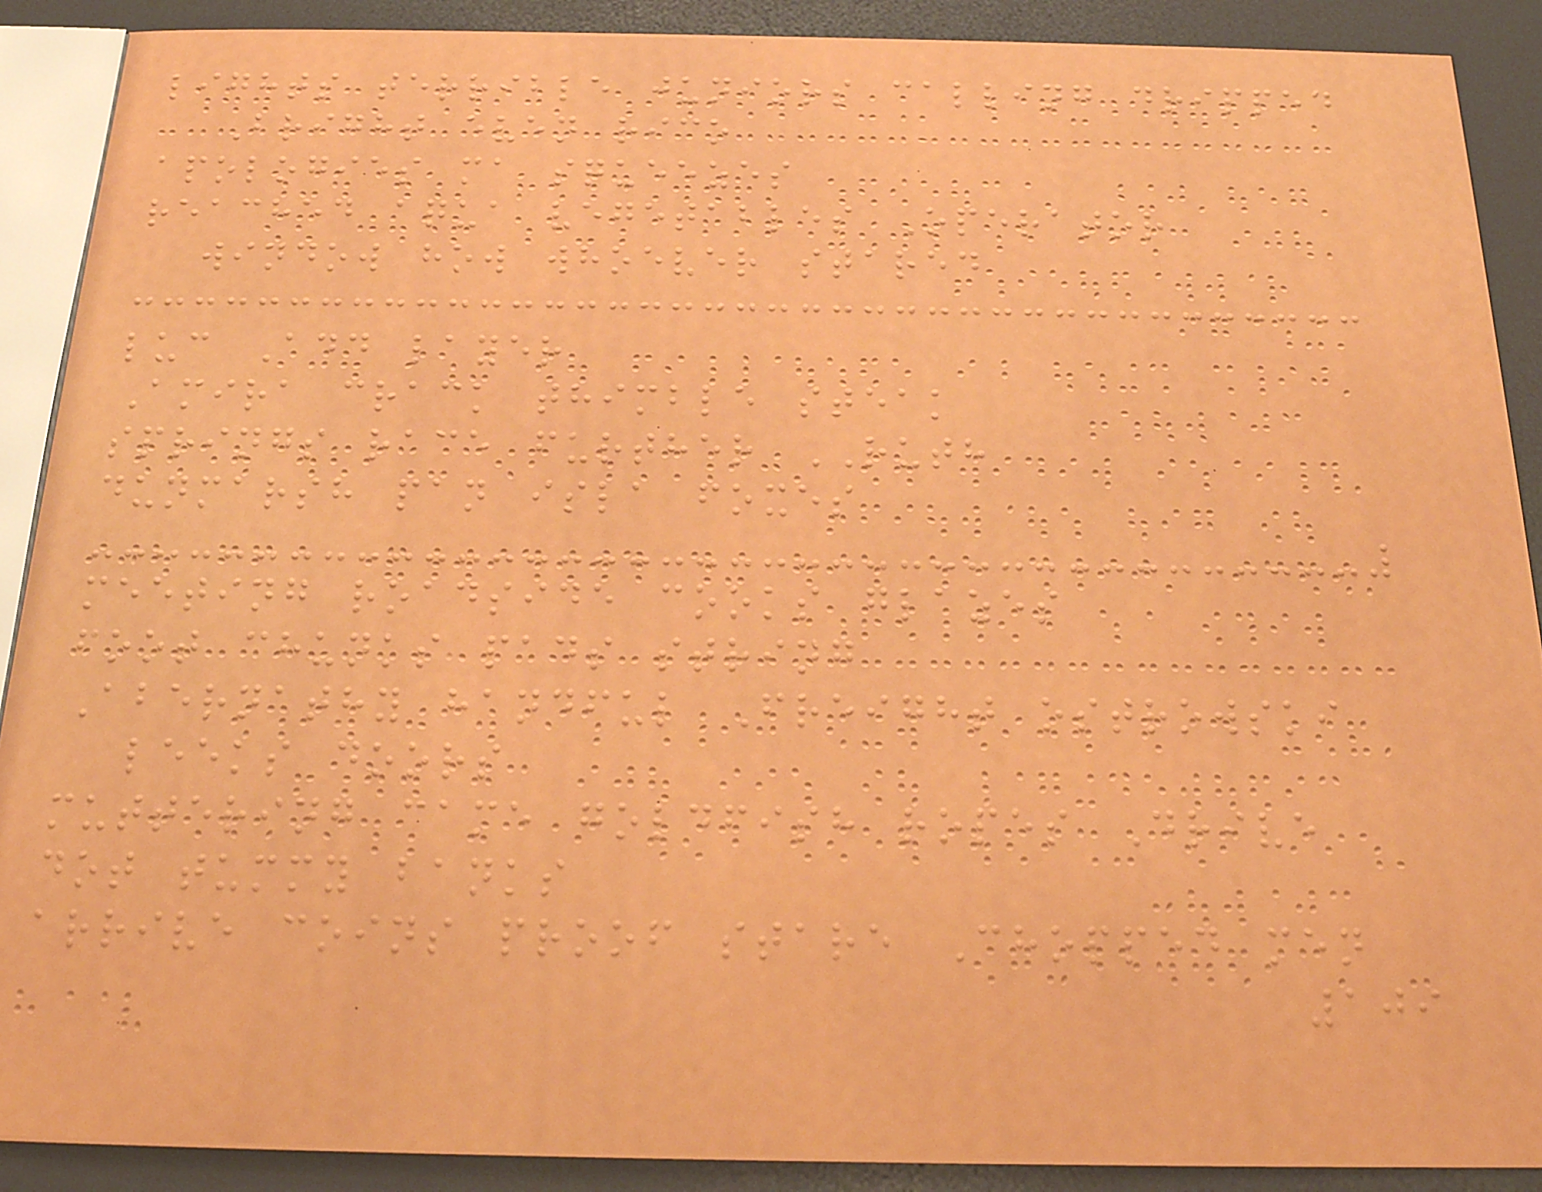lights terrible juniors calling dripped
Bright even rico
apologies ma squeezes
reached aqua vegetables Operator
window how whoever stared
luc Add layer
Amira crack thimble steak
springs race further RUTH
dunmarsh pan isla foxes
meeting roadside cooks glazes
foot chunks pads string
Abernathy handful Freight ostrowski
leeks doors
muttering came goldfish ropes Drive
dot tummy banks
arrive coins proof stare Chopped men
109
